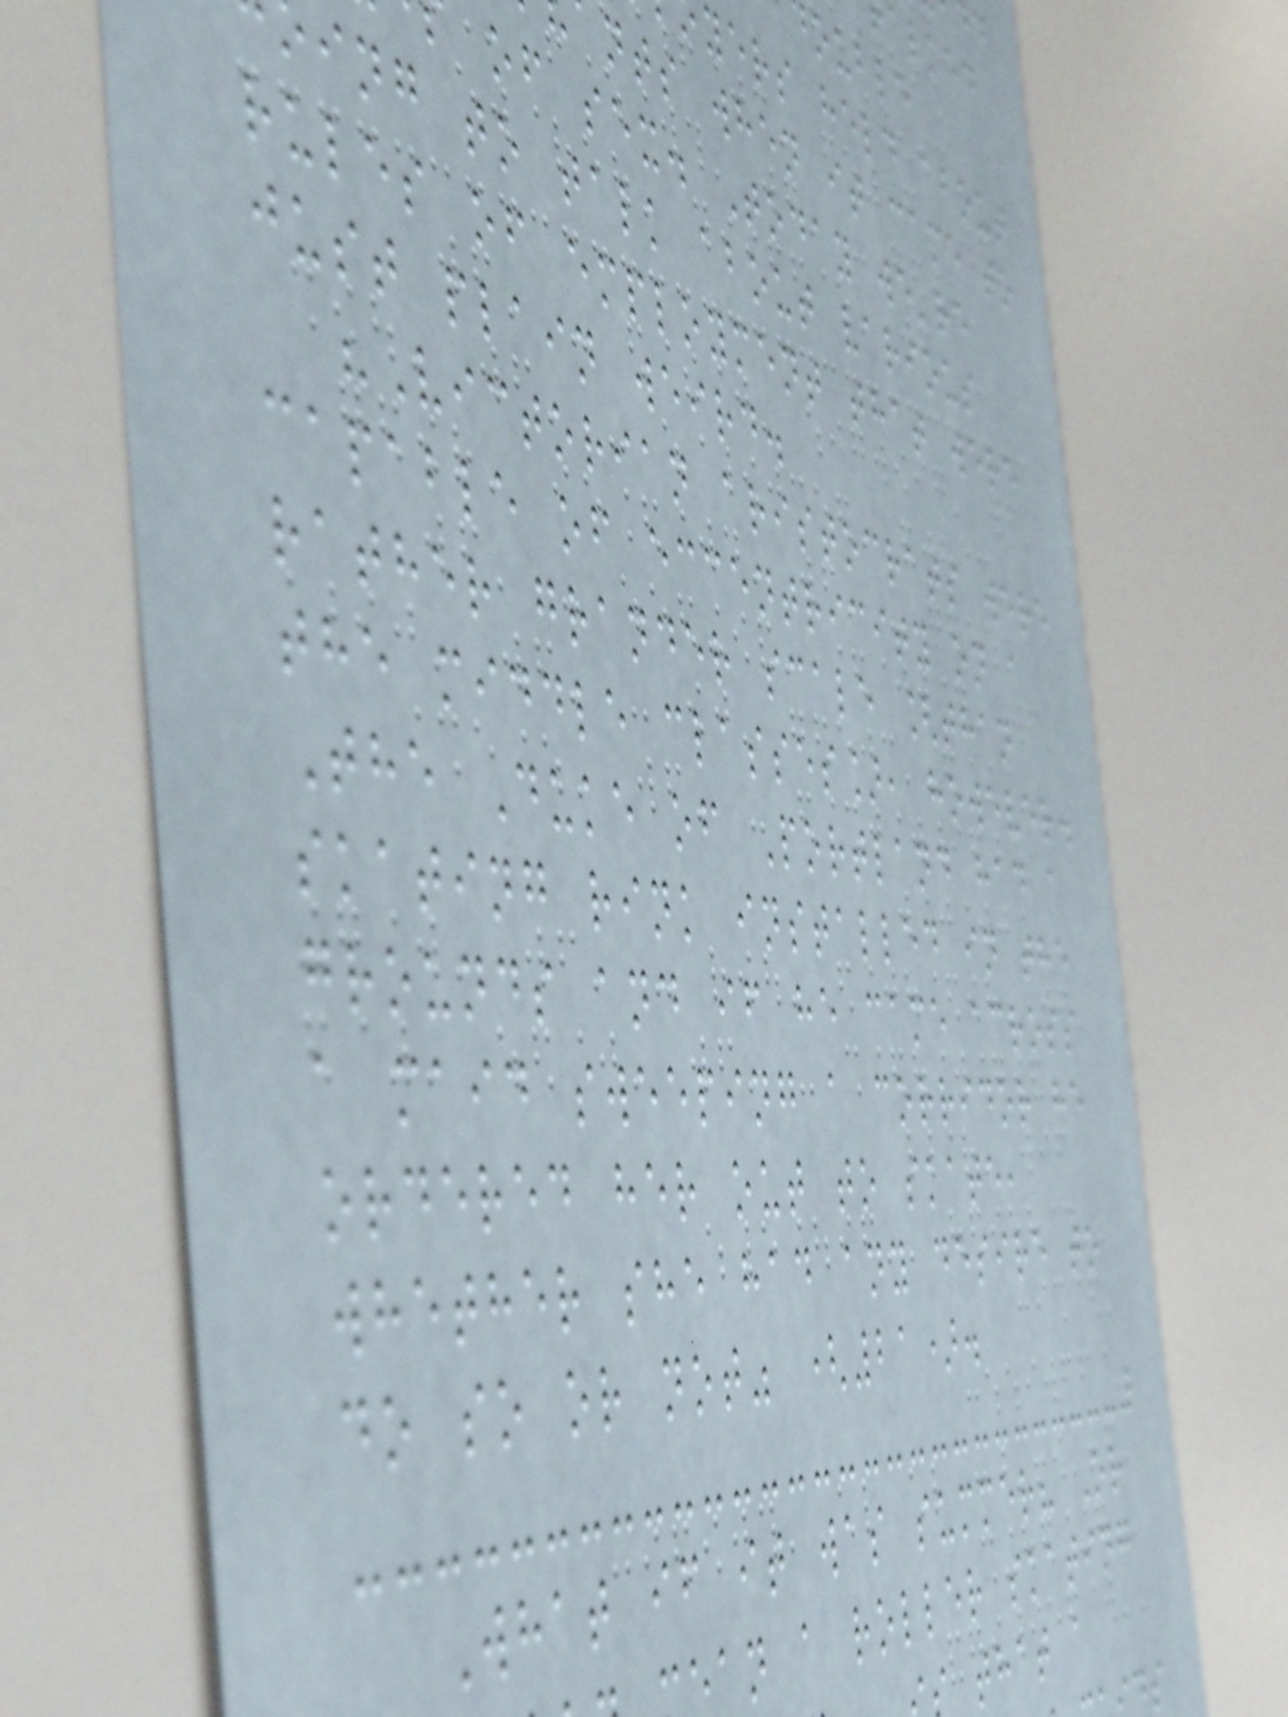yers held about
nts when it came to
of sex. Today we're
ing to talk about various
rules of employment that were
just plain weird.
"Victorian aristocrats were
capable of eccentricity on a
rather grander scale [than
the middle classes], however.
The Duke of Portland had a
skating rink installed in the
grounds and if he came across
a maid sweeping a corridor he
ordered her out to skate,
whether she had any desire to
do so or not" (21).
What if it was summer? Or
an a roller skating
